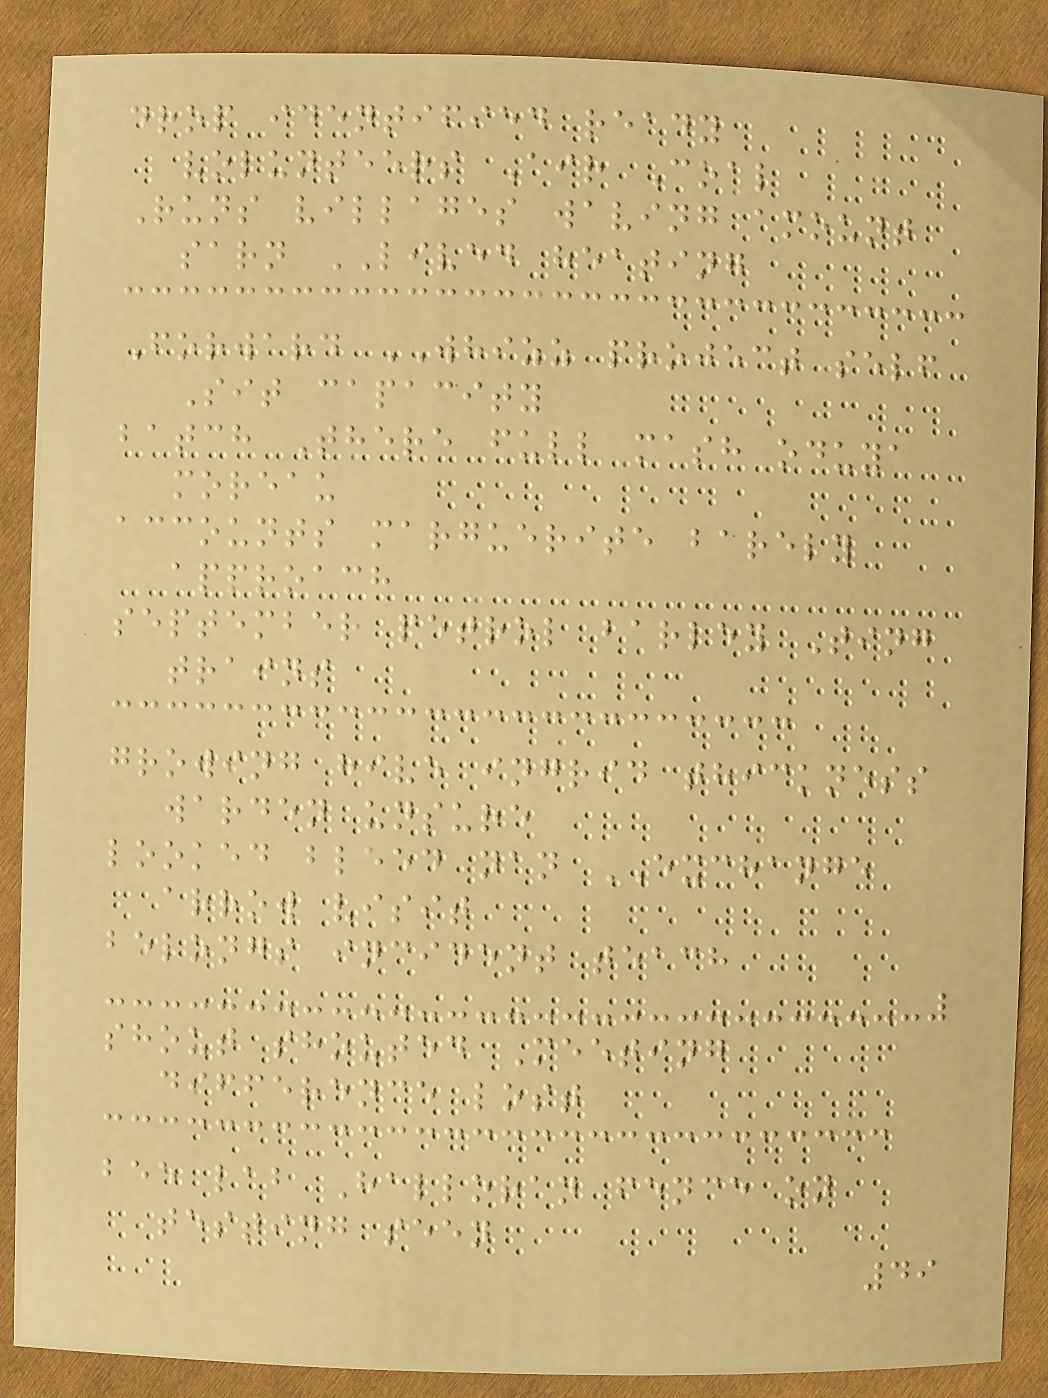drop identified ready
volunteers Air Coal
Runs villages waving amount
sarn LIVED heating
Forward WHIZZ project self
Sit capacity
batch There full mash oduya
moreau
accounts marguerite barely
approach
september petrol barley Ting
trains
growing hive ingrid thickness
warden unsure
looked bleed nan EXCHANGE
arrow visit
belongs incident teach
shout shouted Meeting
difference lost
bee lab Halloran fence on
testing seen
49
